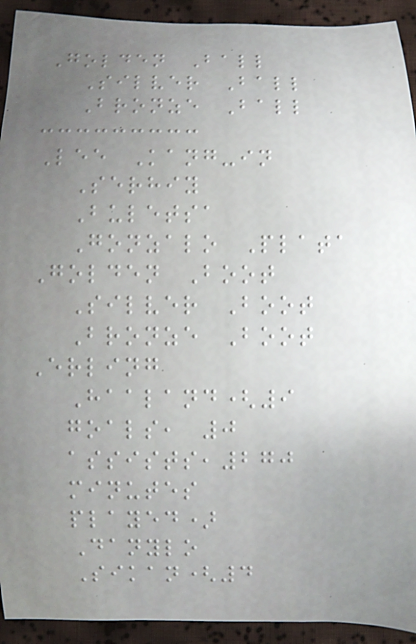Golden Ball
Silver Ball
Bronze Ball
Lee Kang-in
Serhiy
Buletsa
Gonzalo Plata
Golden Boot
Silver Boot
Bronze Boot
Erling
Haaland(9
goals, 0
assists,270
minutes
played)
Danylo
Sikan(4
